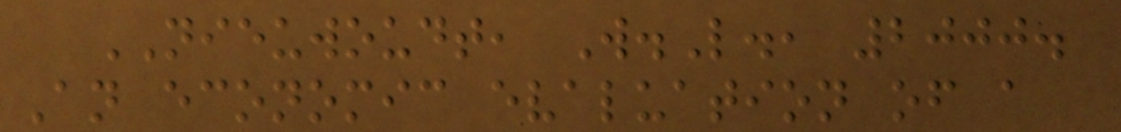NIEUWOUDT, W.L., 2000.
An economic evaluation of a
